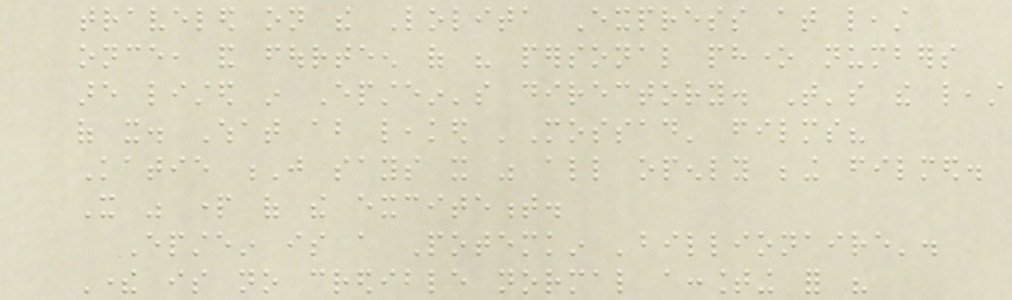traveled on the Lolita Express at least
once, and fourteen of his personal phone numbers
are listed in Epstein's directory. That's the least
of it. What about leaked 'Mossad' films?
Katie J says it was all openly being filmed.
It was part of the excitement.
Epstein is a Potemkin 'billionaire'.
There is no credible normal accounting for his
